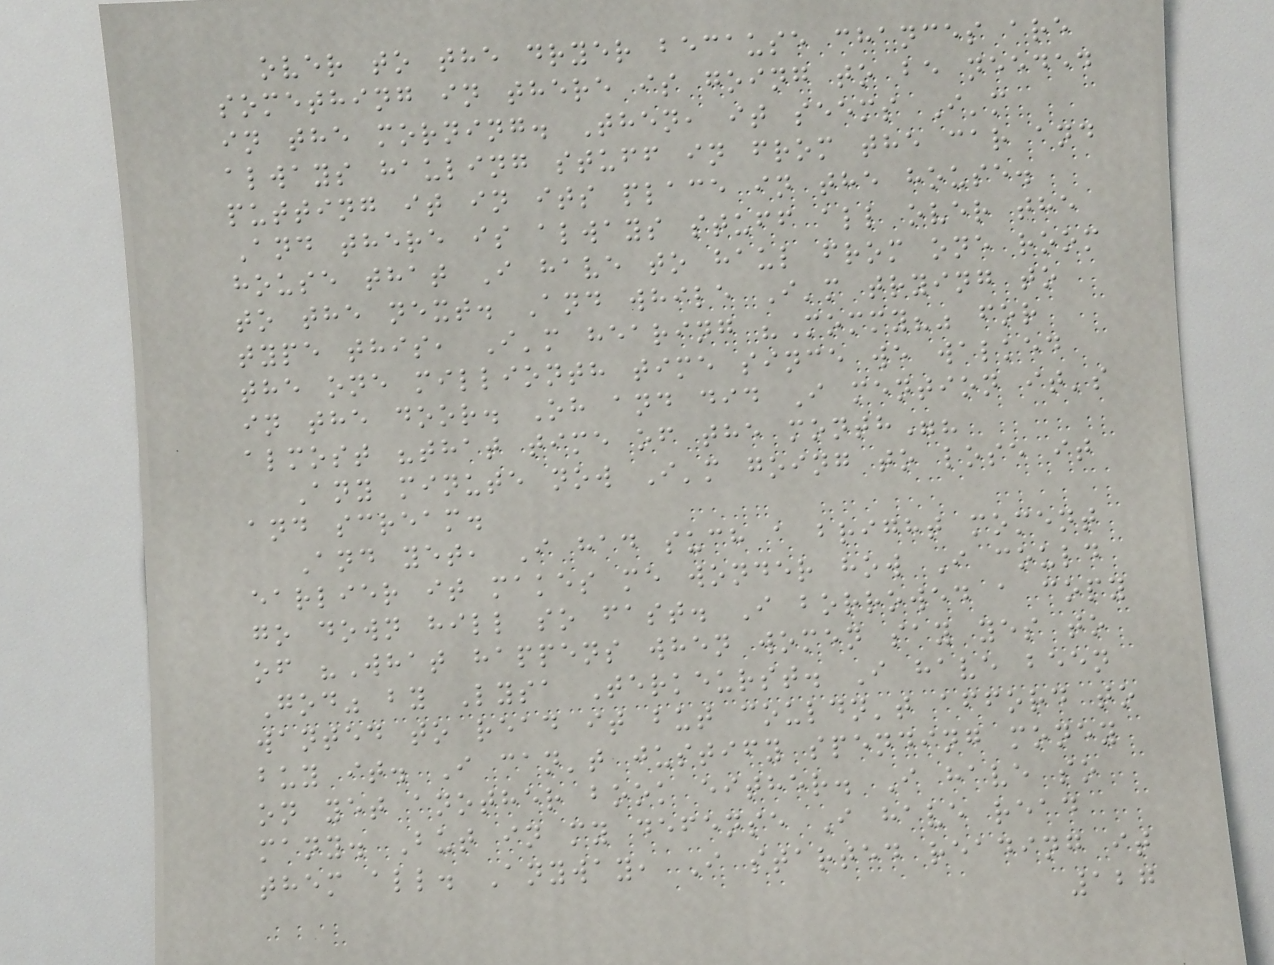over to the dryer because chances are
something in there is going to be needed
in the morning. Then, it seems I'm
always hauling stuff in from the car and
putting it in its place in the house.
And there is always stuff all over the
house that I have to haul from one room
to the next. And while I'm trying to
type this, I'm hearing "Mommy?" for
the one millionth time since we walked
in the door. Oh and did I mention it's
almost "that time of the month"?
Any minute now I'm going to lose it
and scream.
And yet, I had such a bright moment
earlier it makes me wonder how I could
go down hill so fast. I borrowed a copy
of "What happens when women say yes to
God" by Lysa Terkeurst. I have been
wanted to read it but couldn't afford to
buy it. I can't justify spending money
on yet another book either. I have so
many. But in my defense I have read
them all. Anyway, I started reading it
127
